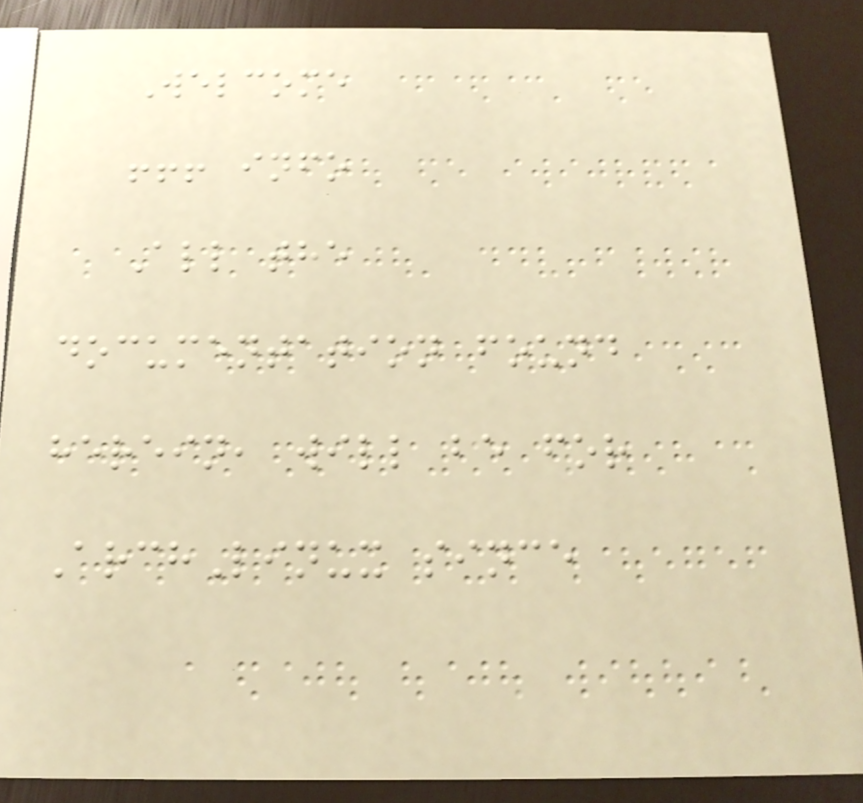Welcome
!!! info
All the
documentation found
herein, will be for
ArchLinux since
